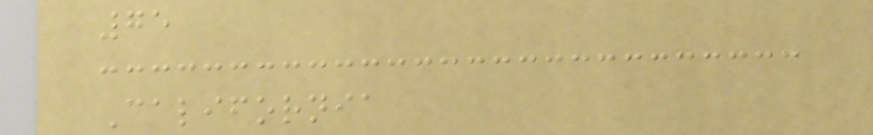75
California
